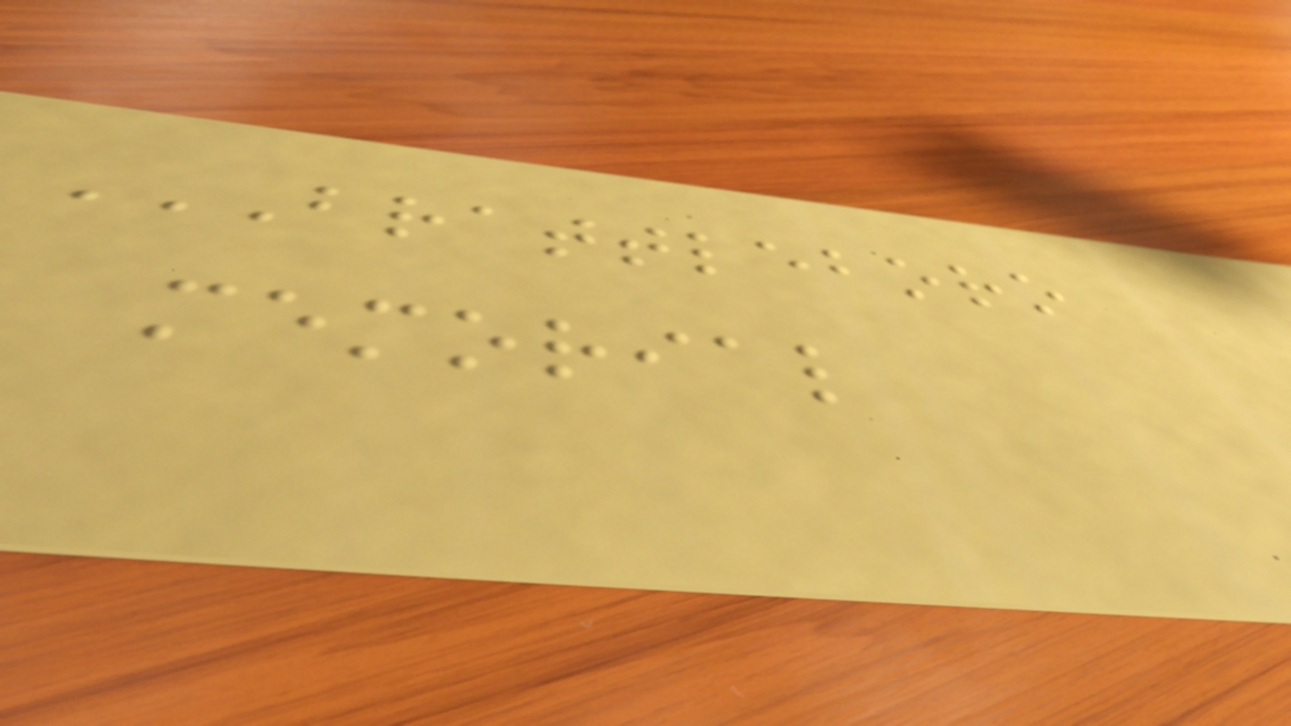BRATTLEBORO
MEMORIAL
